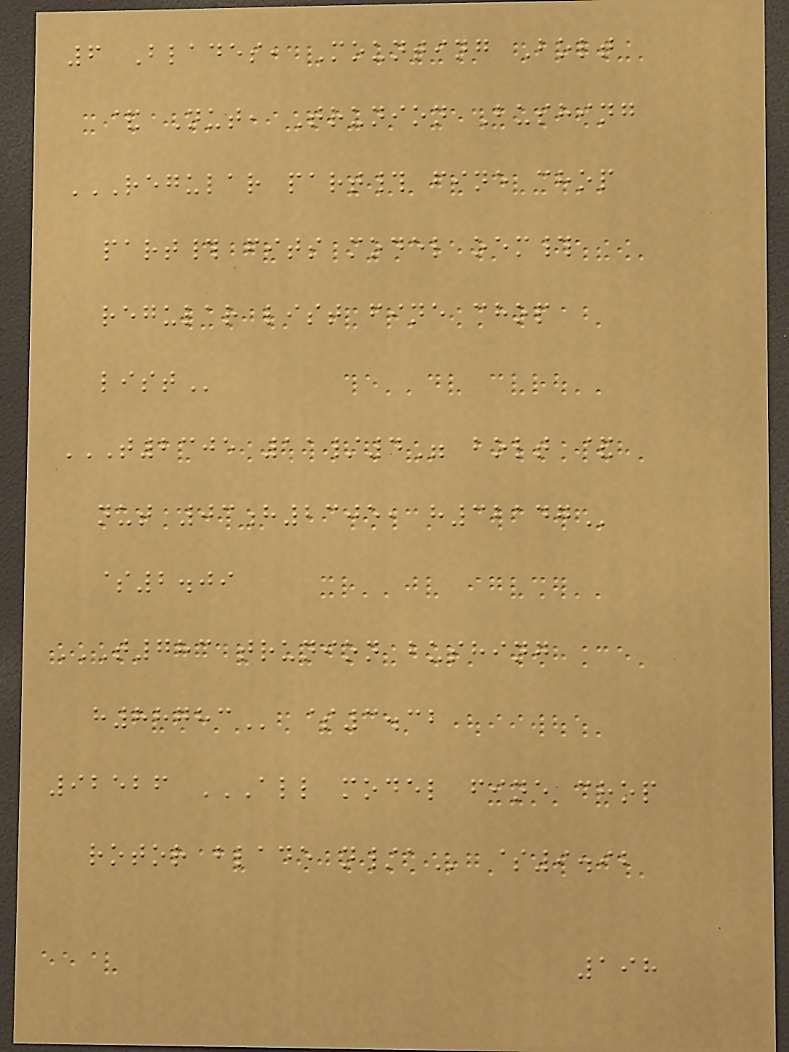6 Blades, Mounting Bolt
& Nut, Trunion Bushing
REGULAR PART# FINE CHOP
PART# FITS MODEL OEM#
REGULAR LIST FINE CHOP
LIST
T2305 11/4" BOLT &
NUT 03H2305, H32147
$2.09
T783 TRUNION BUSHING
H88783 $3.32
92526 ALL MODEL FINE CHOP
ROTOR BLADE N/A $9.92
198
